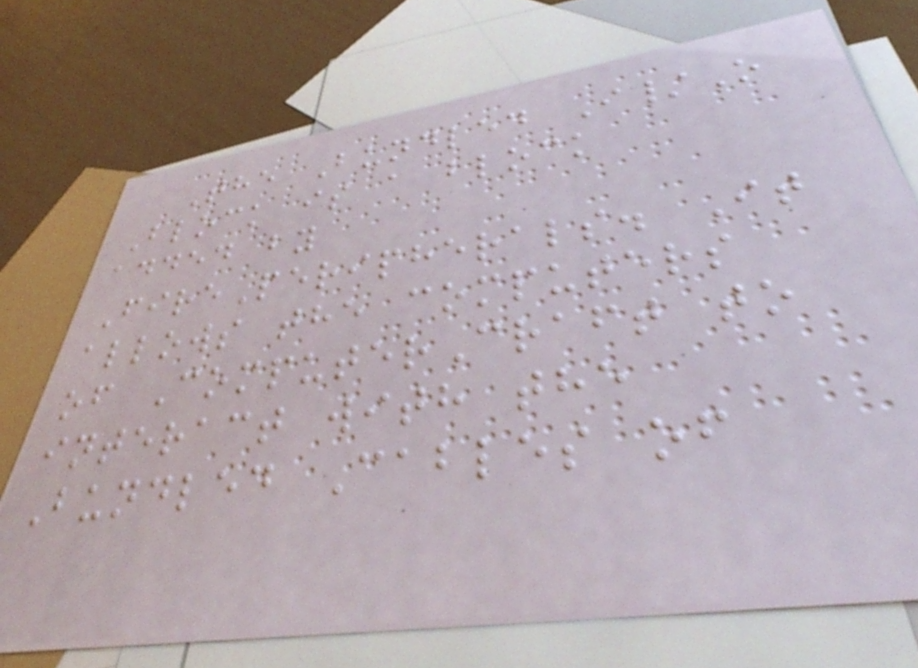The Bundled I/O
Block is a block
added by
FirePeripherals. It
allows the computers
of ComputerCraft to
interact with the
Bundled Cables of
